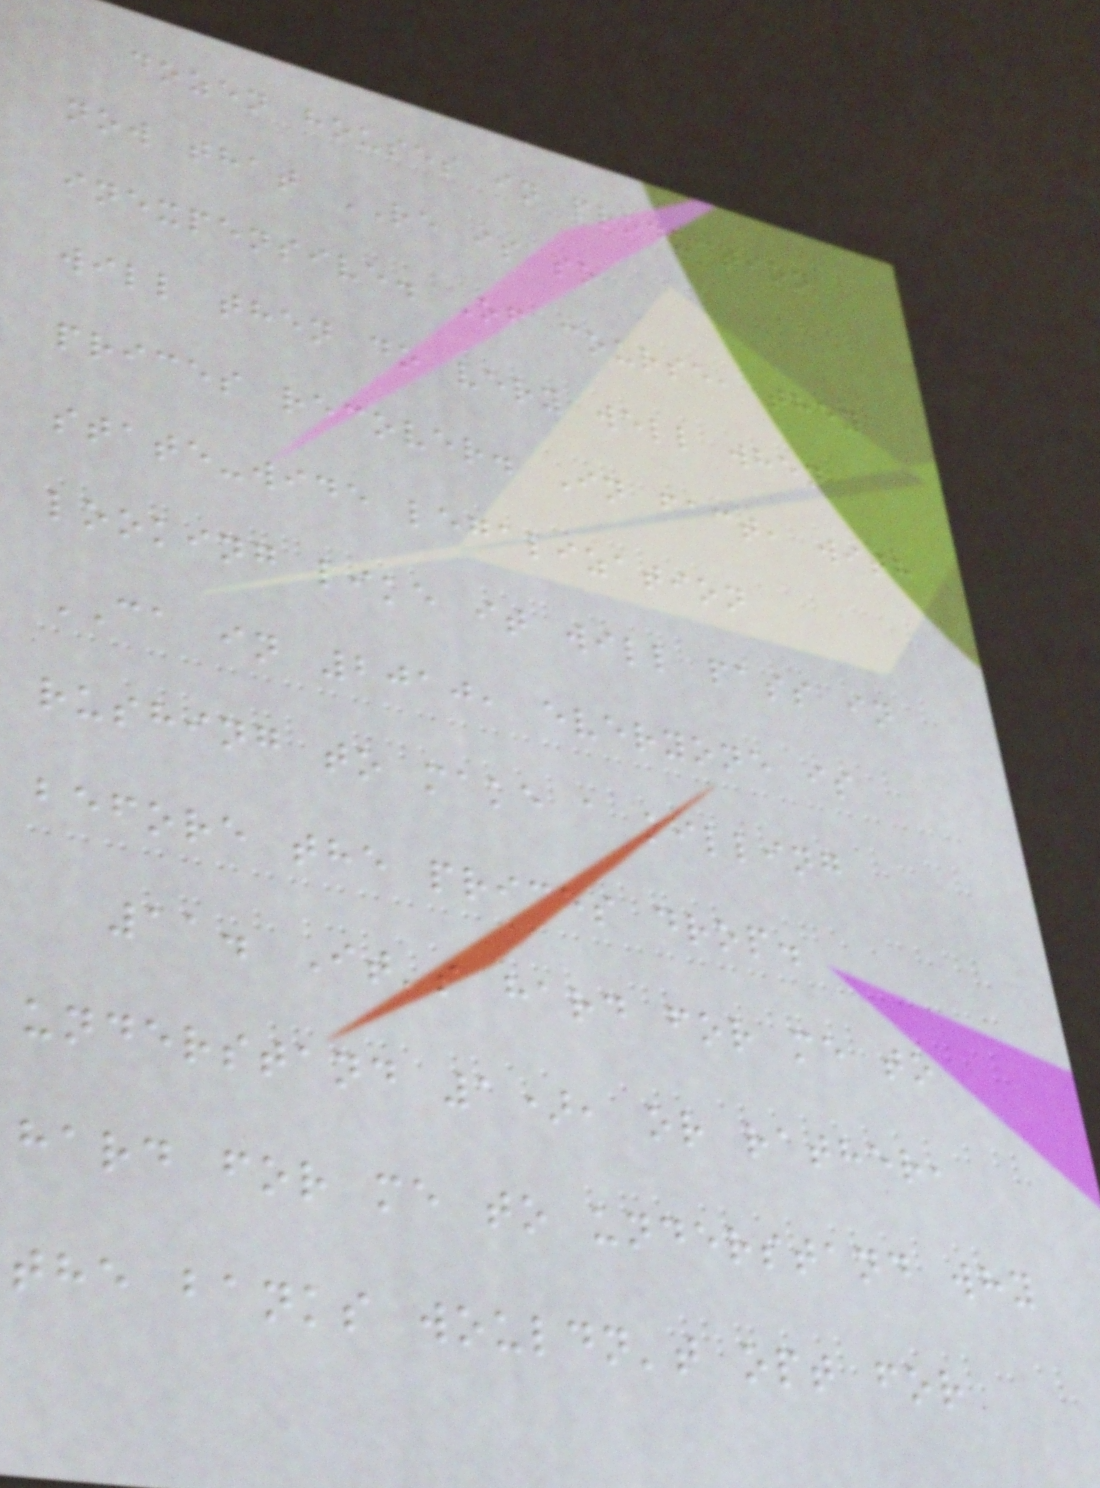dozen houses in production
now that RE is so
inexpensive. Of course, they
will then do very well when
prices recover. In fact, with
state-wide legalization
looking like it will pass in
CA in 2010, everyone is
rushing to make a killing
before the prices drop.
11. It's hard for me to
understand 1), or rather,
hard for me to understand why
the banks wouldn't opt for
